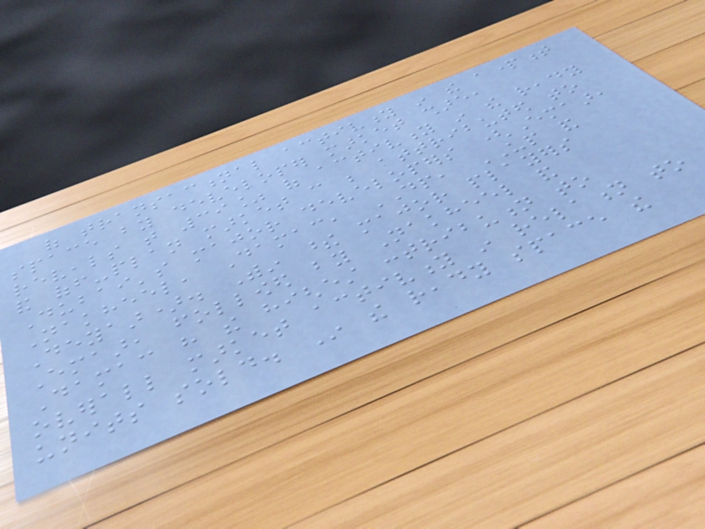of transactional activity in the apartment
space by developer market share,
reveals that 39% of activity in the ready
and off-plan market can be attributed to
Dubai's major developers (Emaar,
Nakheel, Damac, DP, UP and
Deyaar). Within these major players
Emaar, followed by Nakheel and
Damac have the highest contribution to
overall market activity in relation to
units sold. In the ready space the
